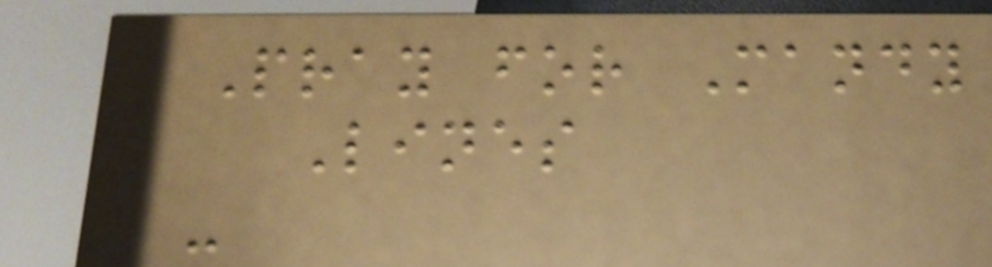Pray for Mandy
Lines
-
